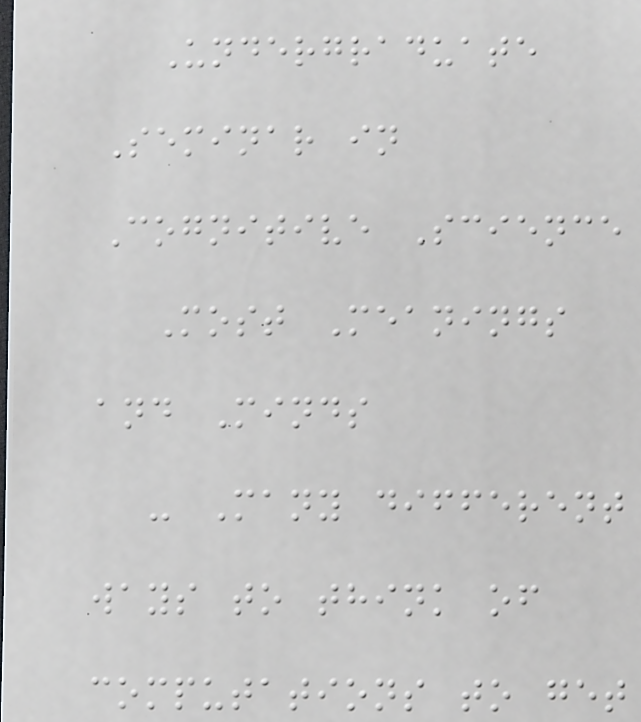Undergraduate
Seminar in
Cognitive Science
Most Meanings
and Minds
- Many different
ways to think of
computations to get
